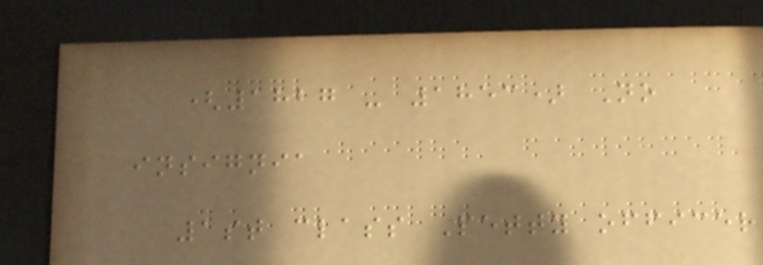(1827 - 1853) No
insignia
1st class Petty officer
